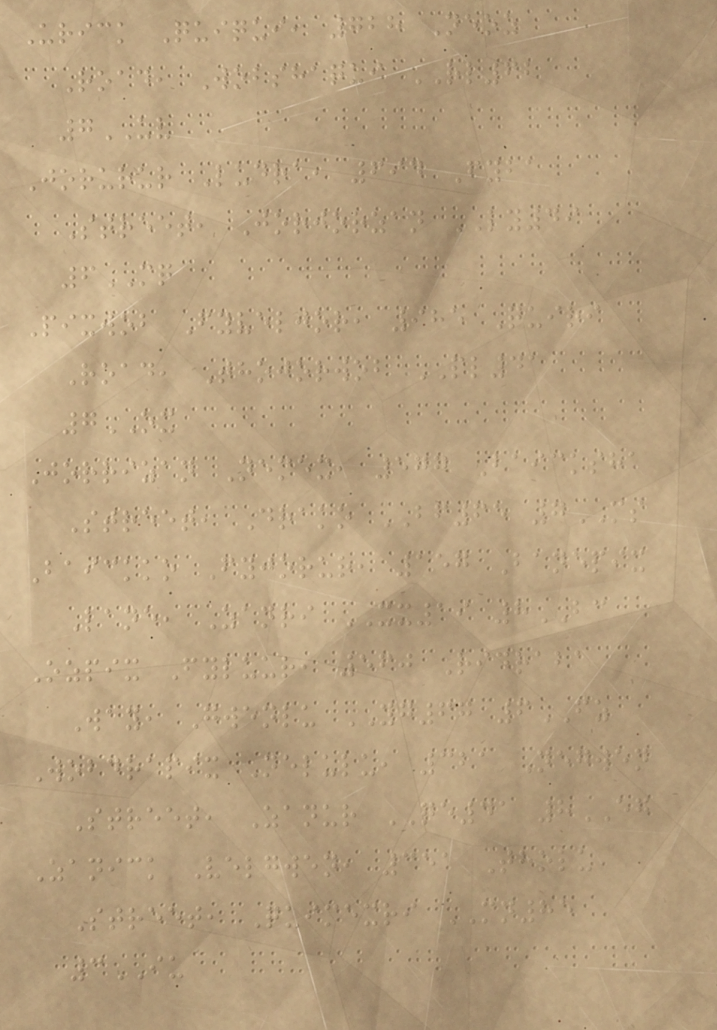Urick Quiqui, 728 Neoz
Road, Wobshaqui RL62
7UV
Jorurur Ludra, 694 Fyba
Street, Jorjorzan LY49
6MQ
Pixwob Fyveljor, 985 Quiri
Road, Thojorwob PL41
7OX
Jorrizan Nemex, 577 Baicksha
Street, Drako BF65 7MS
Baickko Fyjorur, 157 Banepix
Lane, Zanri XX19 8BC
Ozpix Fyluur, 560 Ridraba
Way, Gwenlu YG67 6FZ
Wobdrapix Nelulu, 321 Negwen
Street, Zanur QE41 8EG
Zanick Velgwen, 351 Tholu
Street, Quimexri MN85
3IU
